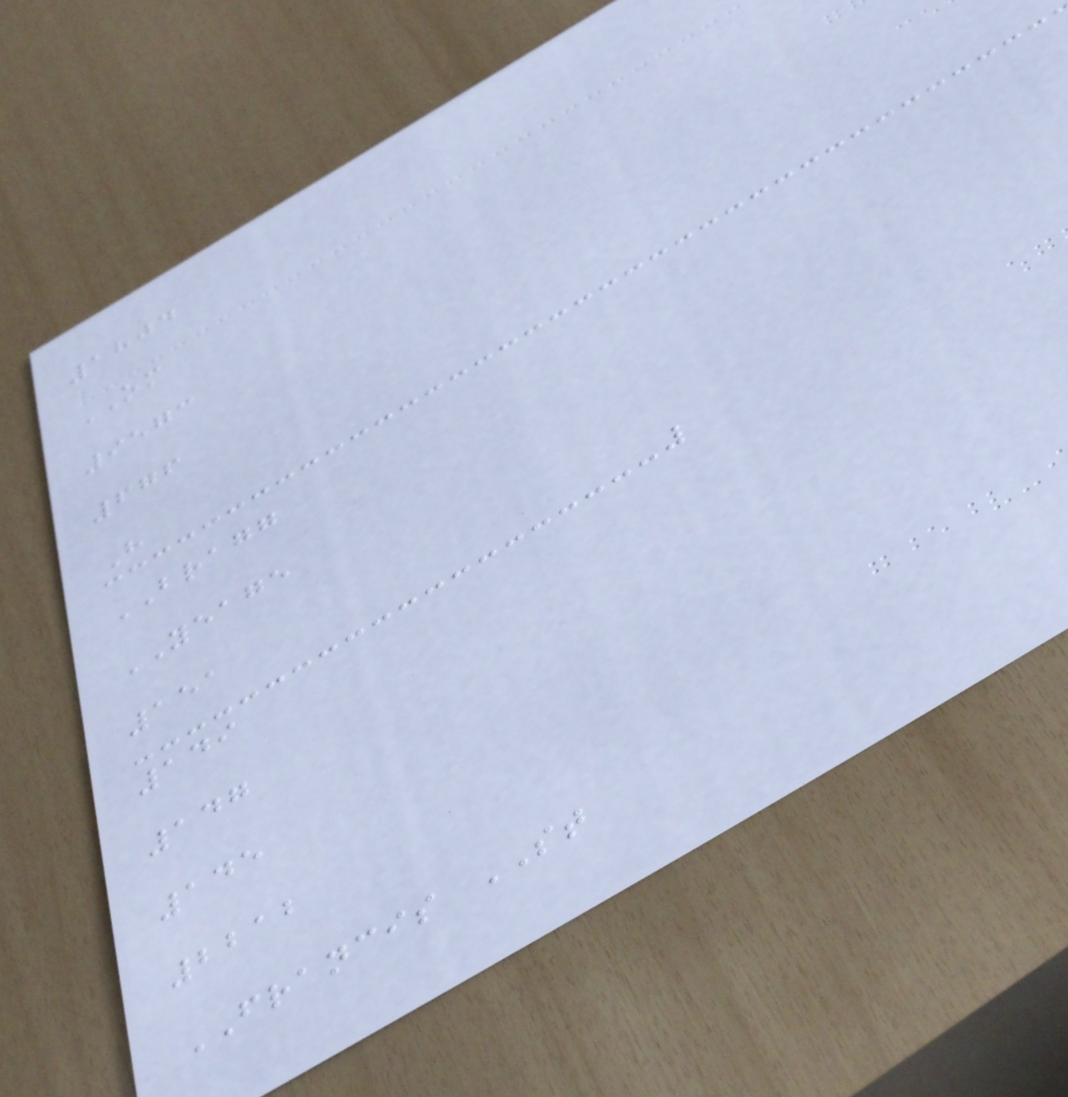1804
OM
9573
676
H
BRAGG
YEAGE
151
149
147
145
2212
FRANCIS ST
